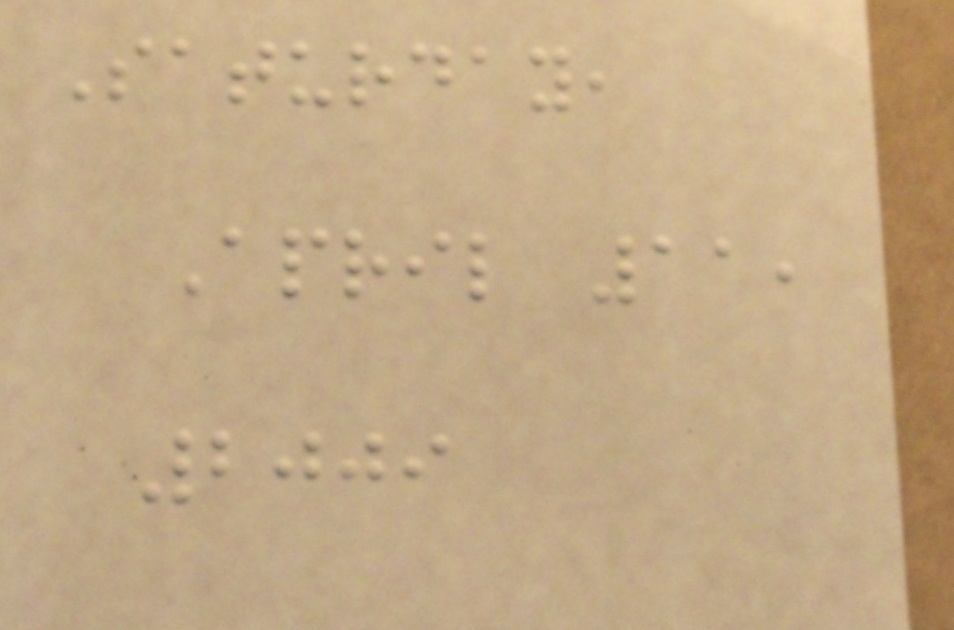Saturday,
April 11,
2009
